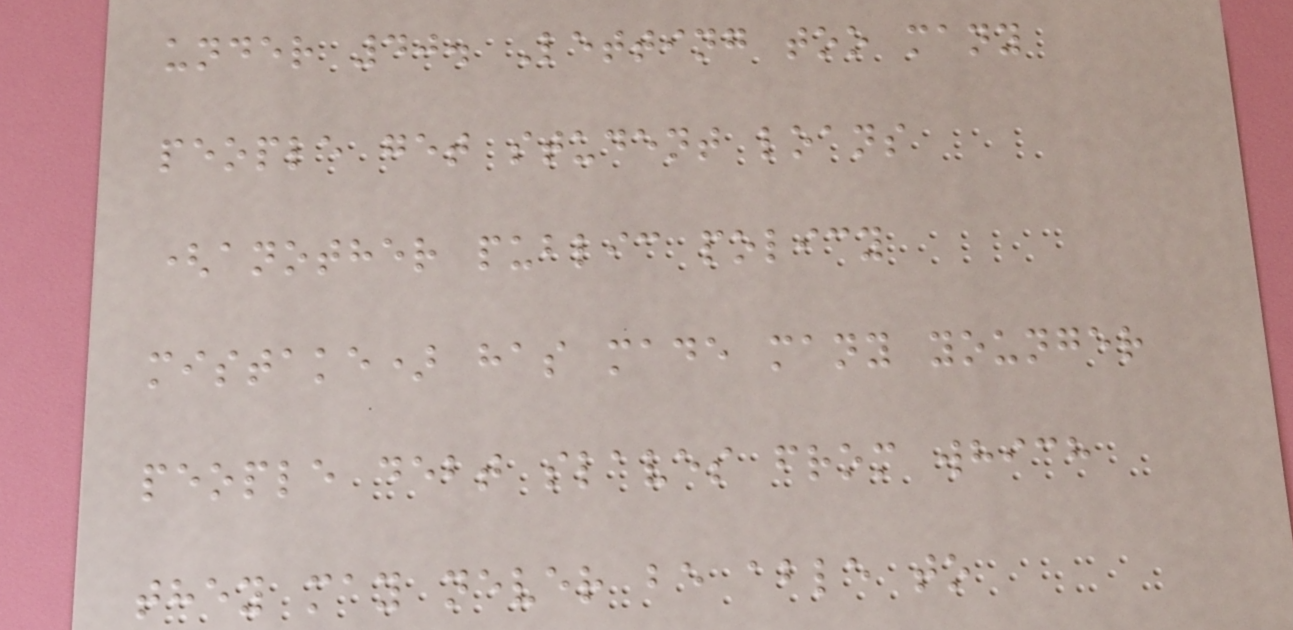under 40. Letting too many
people get student loans
(another public policy
mistake) has made many younger
people debt slaves from which
they may never be able to
